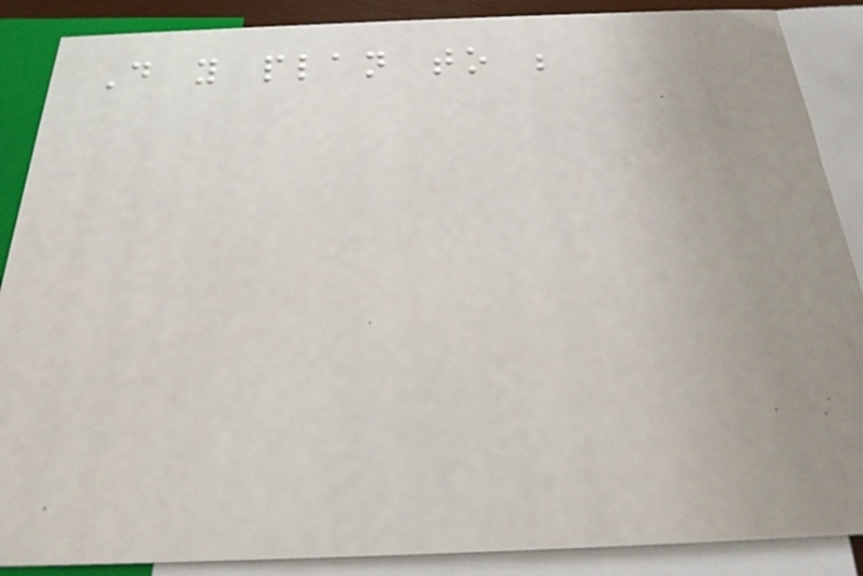Do you plan to be
